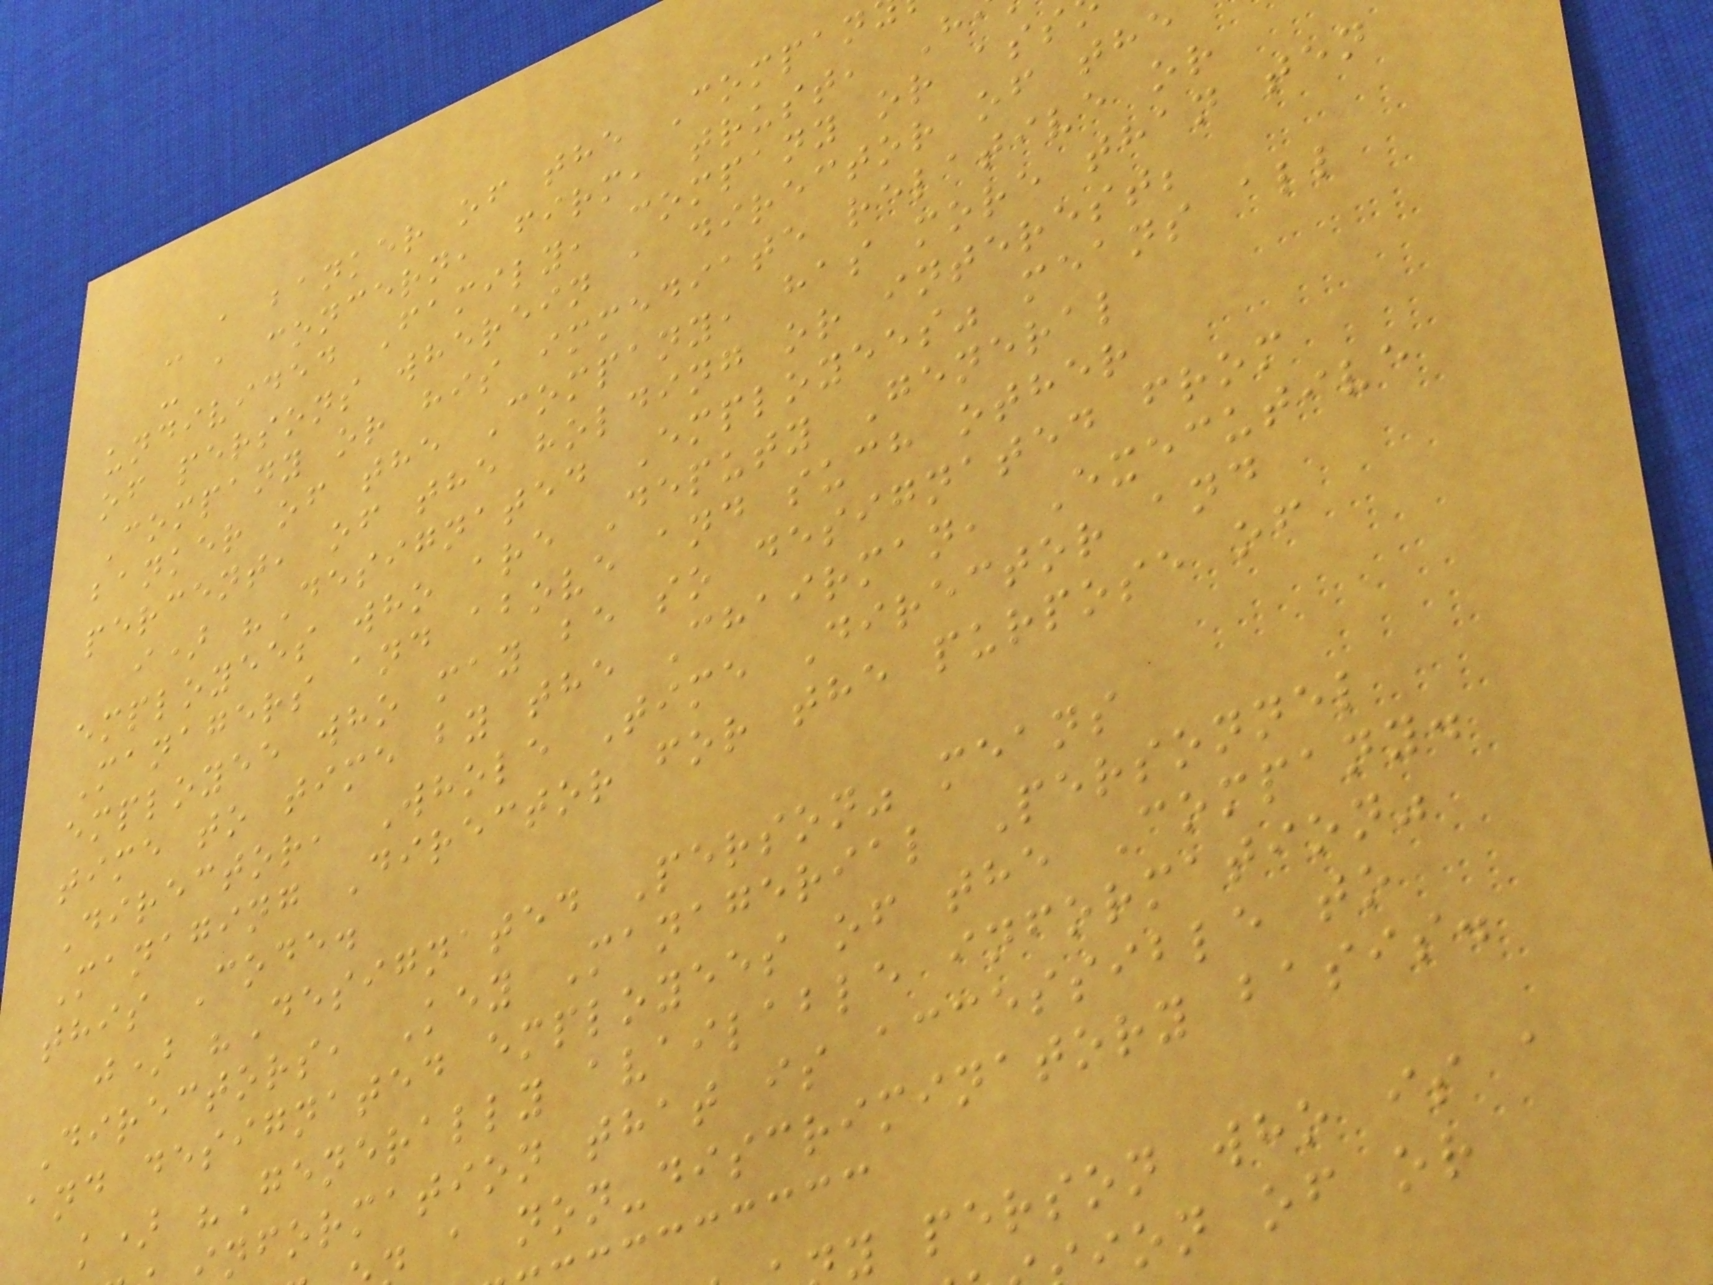- a banker of the Compan
- a concern, firm, trust, H
undivided Family, company or ass
of persons wherein a director of the
Company or his immediate relative or
banker of the Company, has more than ten
percent, of the holding or interest;
i) "Designated Employees" means all
employees who are Deputy General
Managers and above and such other
employee who may be so designated from
time to time by the Chairman, Executive
Director, Whole Time Director and
Managing Director for the purpose of
this Code.
j) "Designated Person" means
Directors, Key Managerial Personnel
and designated employees of the Company.
k) "Generally available information"
nformation that is accessible to
a non-discriminatory basis.
y person who is a
